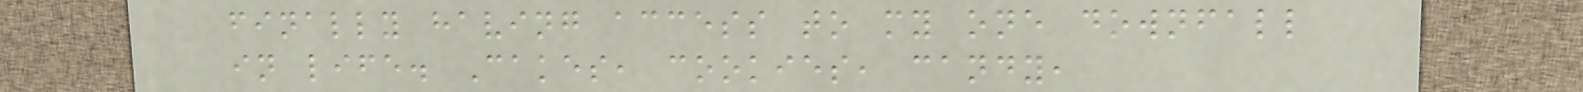finally having access to my one downfall
in life. Cakes, cookies, candy,
